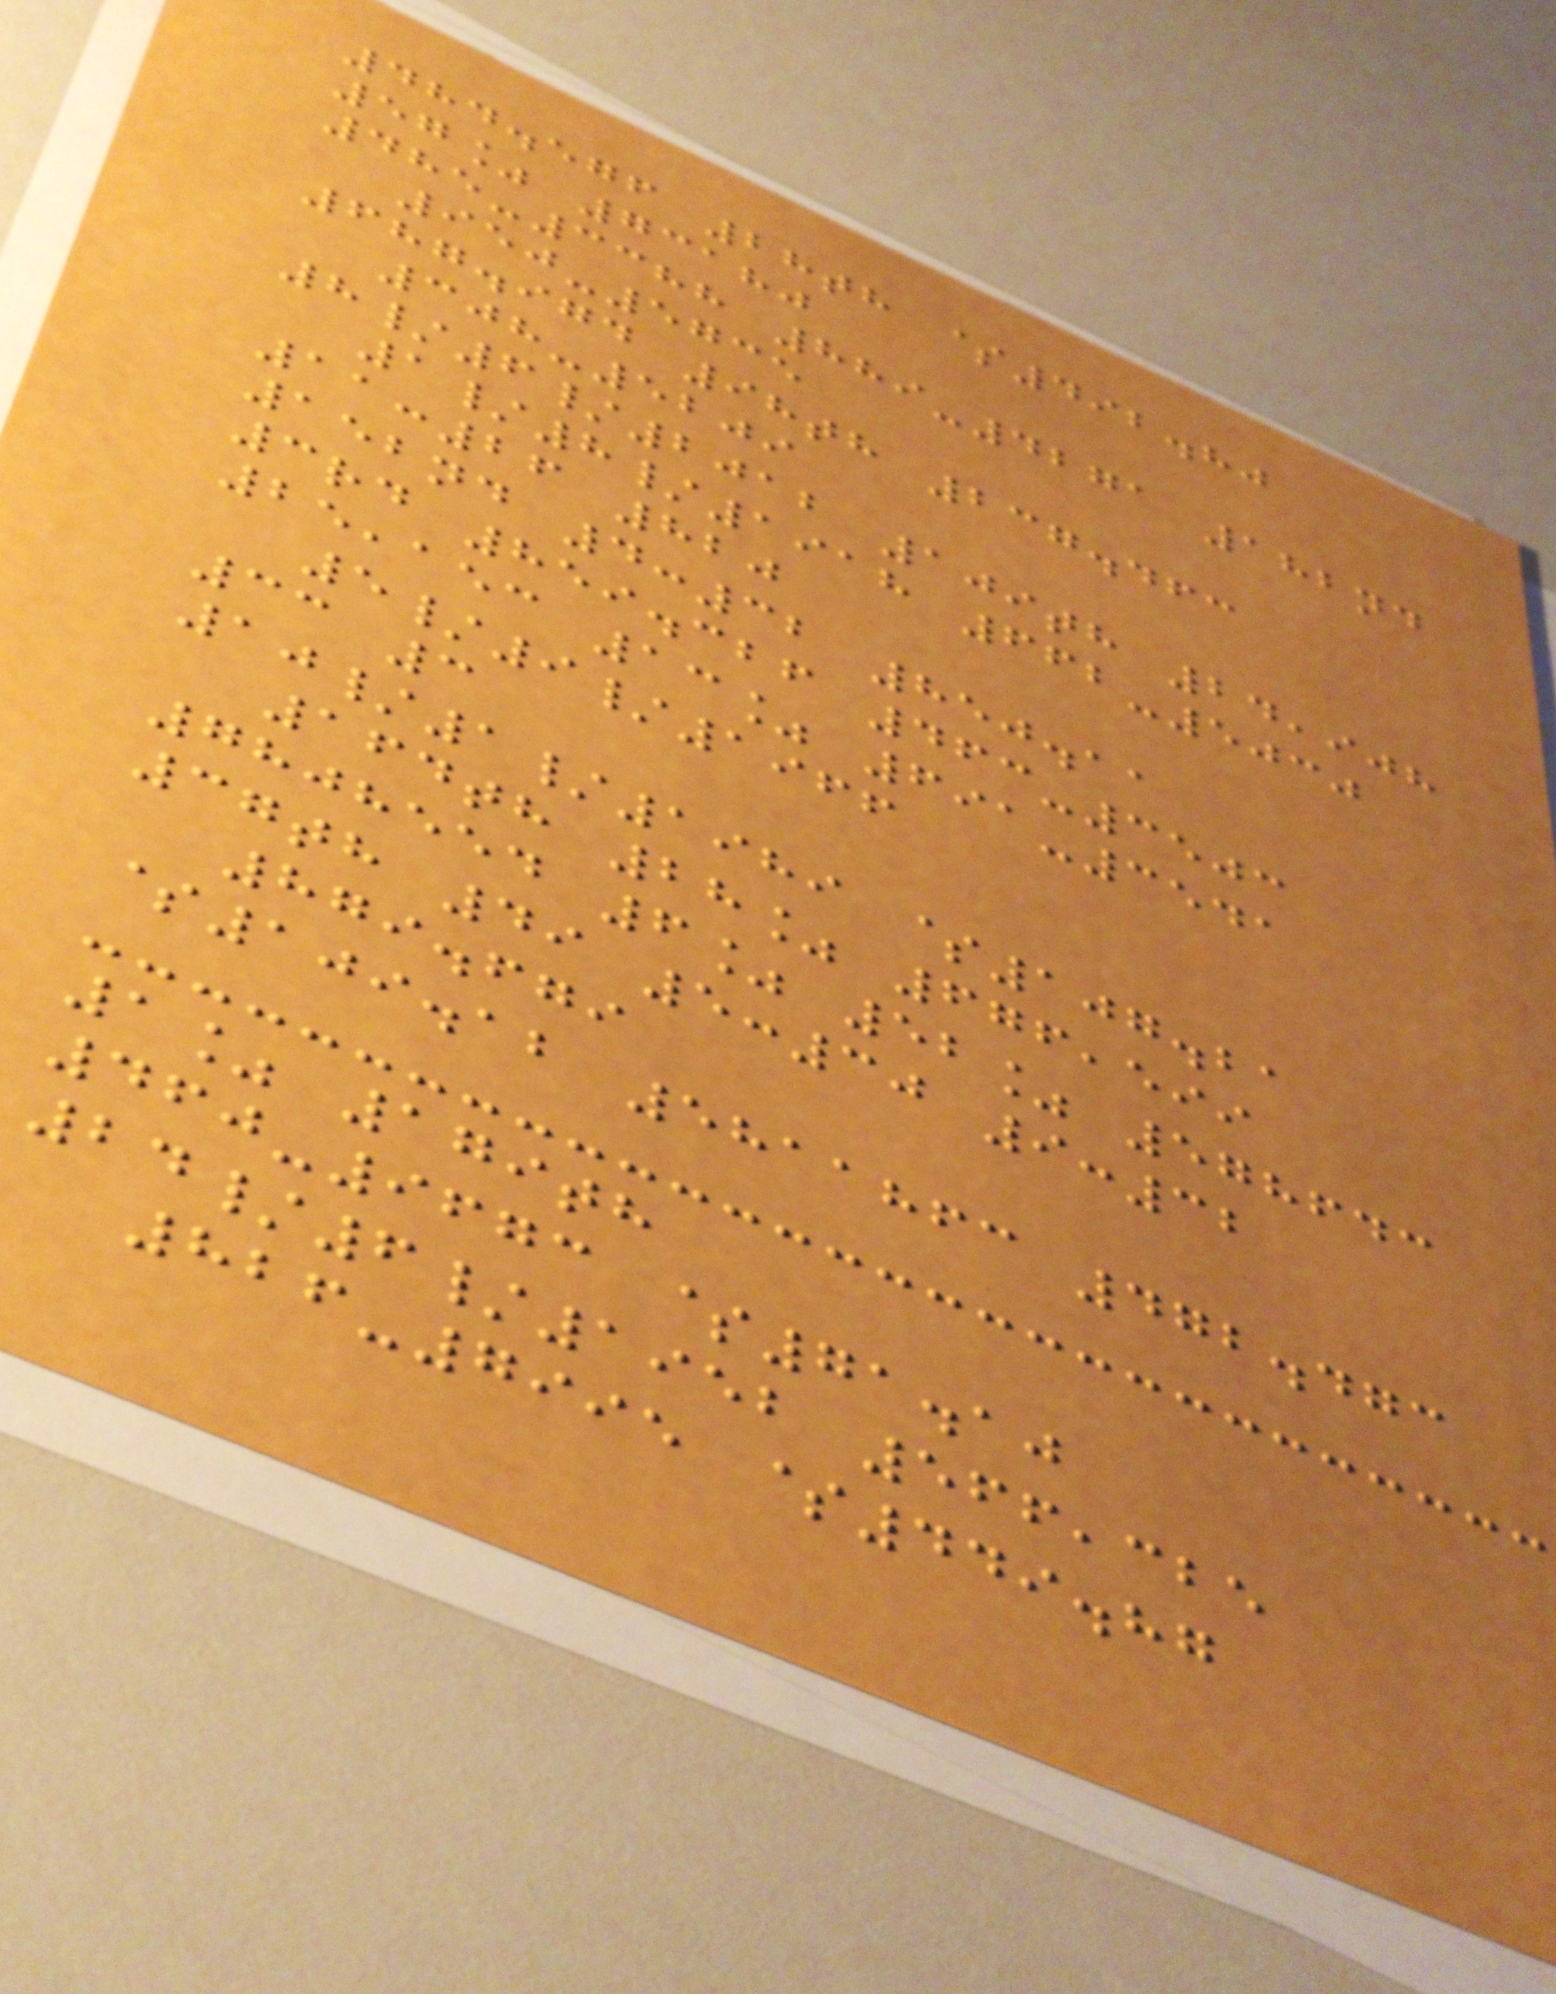484.576 28th $492.80
57% 73180
485-3388 889-4271 182nd
950-5735
687.974 98th 237.463
308-5209
8/6/2012 109th 24,908
1/8/1918 662-5030
11:26 820
152nd 4:32 850.11
3rd 859.326 463-3503
25,153 13% 691-3541
5/9/1966
33 3
10/1/1989 $107.21
164th 28% 676,599
7808554 6% 52% 578643
37th 49 5:30 9:32
879.679
$109.12 5811863 472.473
1% 179th
460-9673 $71.10
24/6/1952 566,325
826-7995 $449.87
